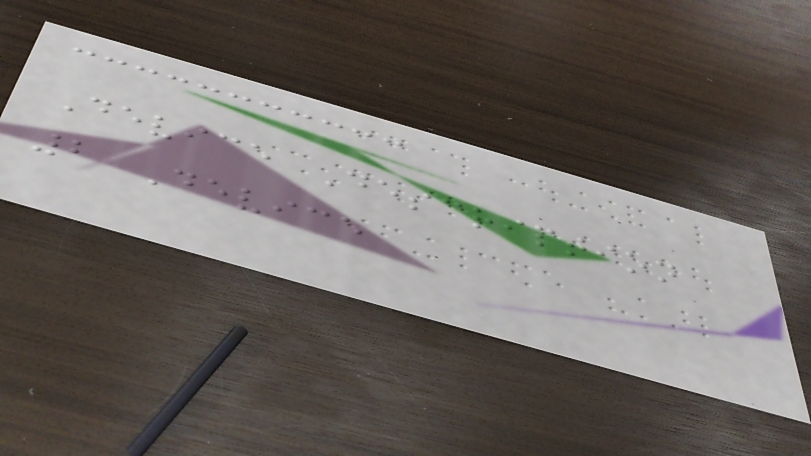Device Description
2 Device
